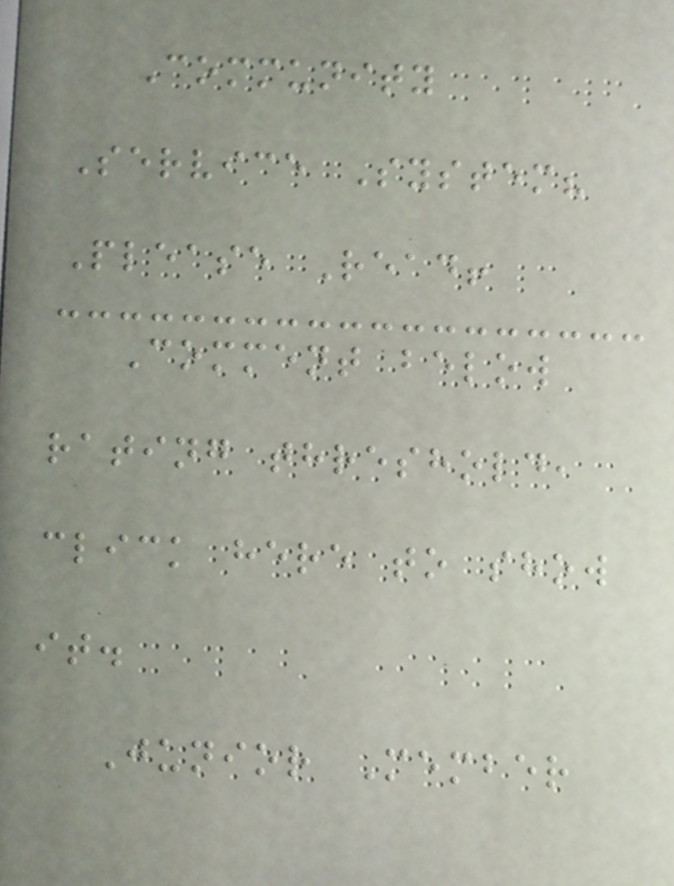Community
Service System?
Please Read!
Comment below
rating threshold,
click here to show
it.
Junior Member
